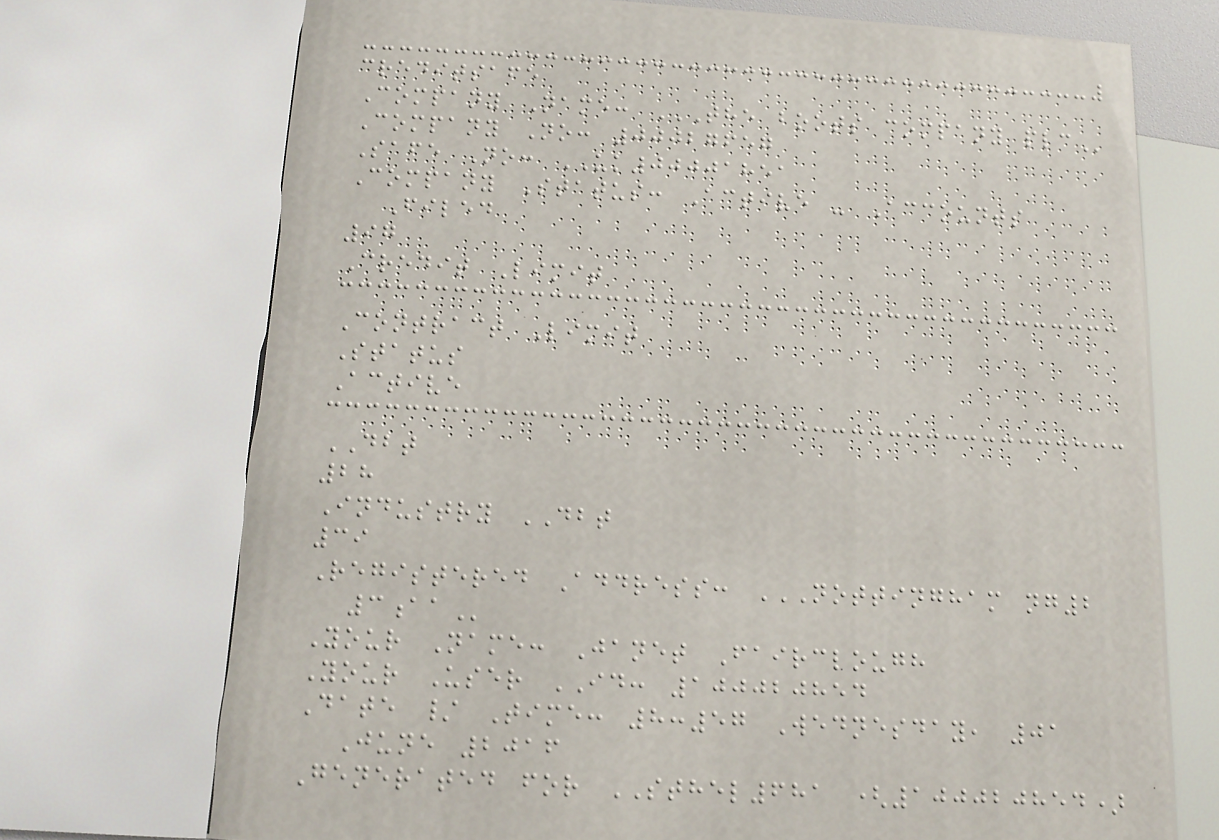creditsafe
Company Name: THE BOOTS COMPANY PLC
Company No: 00027657
Safe No: UK00001851
Company Status: Active - Accounts
Filed
97
Credit Limit
Contract Limit
Status
Active
DBT
28
Industry DBT
39
Registered Address: NOTTINGHAM NG2
3AA
Your Name: Janet Fairclough
Your User ID: 100020854
Date / Time: 8:57 Wednesday, 01
June 2016
Generated for STHEL681 (100020854)
